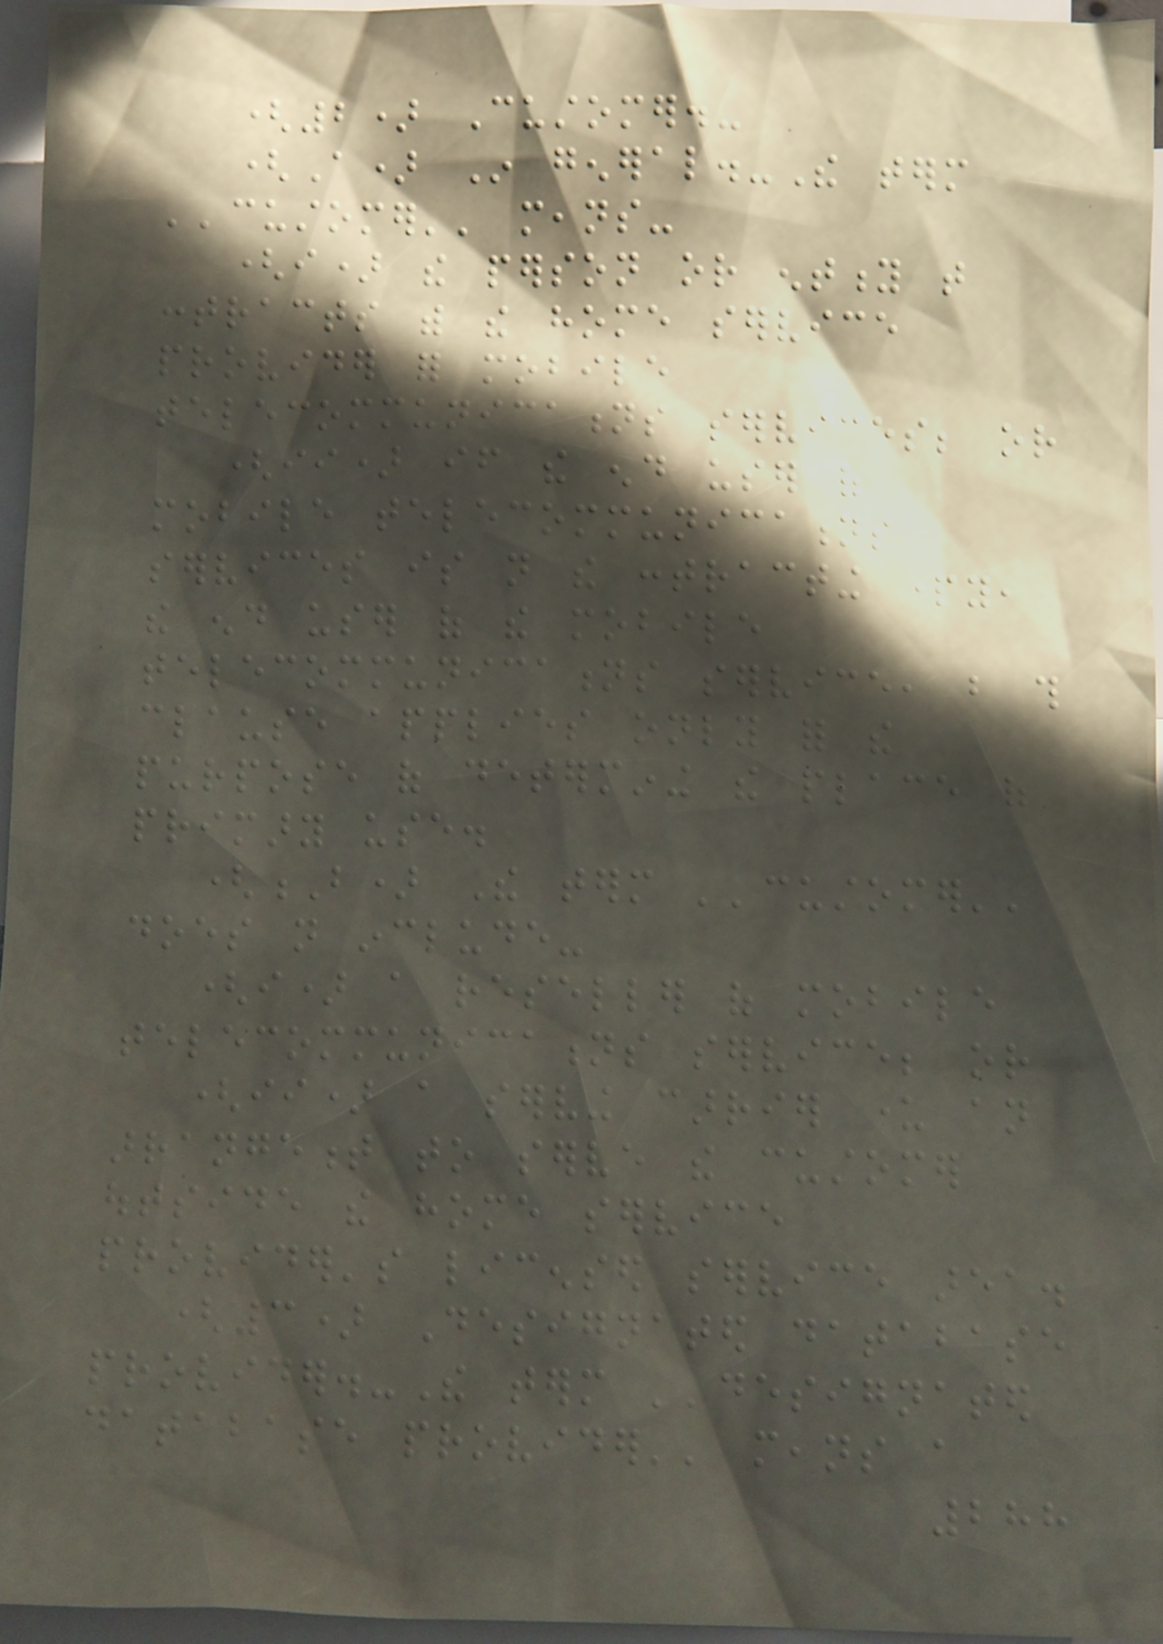(2) Customer.-
(A) In general.-The term
''customer'' means-
(i) the person or entity that
contracts with the home service
provider for mobile
telecommunications services; or
(ii) if the end user of
mobile telecommunications
services is not the contracting party,
the end user of the mobile
telecommunications service, but this
clause applies only for the
purpose of determining the place of
primary use.
(B) The term ''customer''
does not include-
(i) a reseller of mobile
telecommunications service; or
(ii) a serving carrier under an
arrangement to serve the customer
outside the home service
provider's licensed service area.
(3) Designated database
provider.-The term ''designated
database provider'' means a
288
